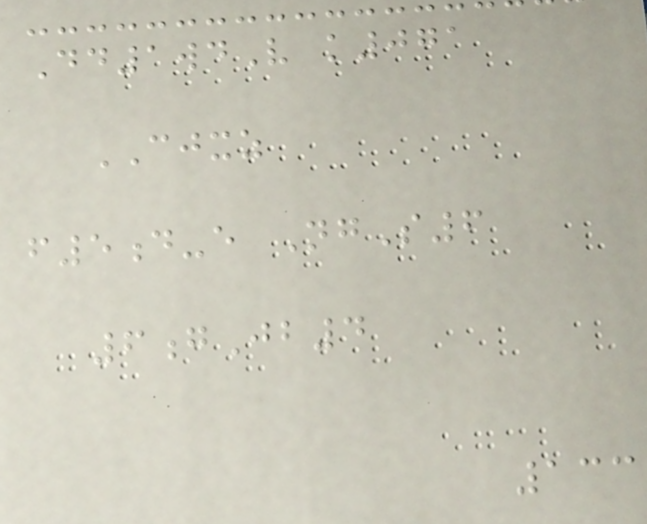Dd1wdV k071
CJXZ
f5d-e NgS6
6gJb4
133
